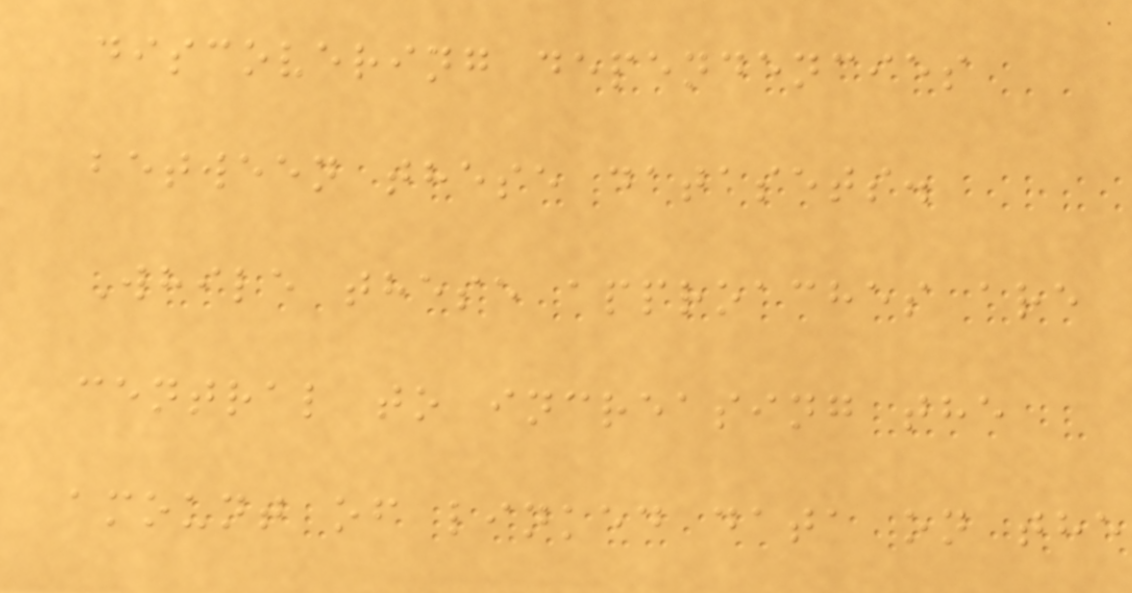discovering dependencies
between these datasets.
While these approaches are
central to increasing the
amount of linked data on the
